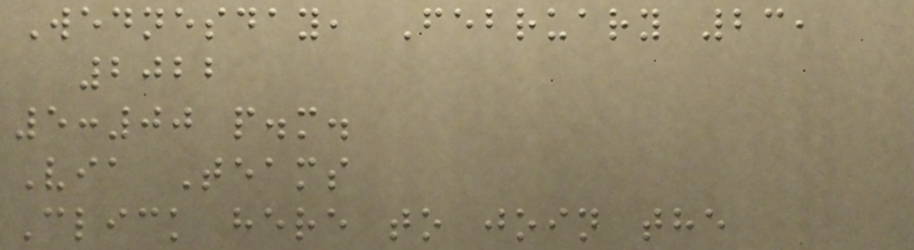Wednesday, February 23,
2022
5:00 p.m.
Via Teams
Click here to join the
